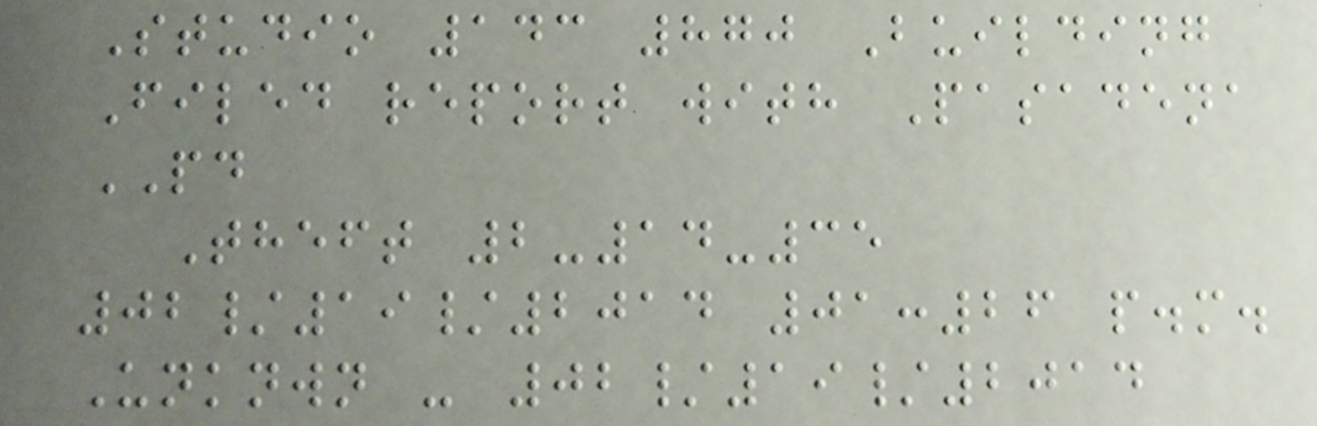Studio 143 870 Building
Filed report with Pasadena
PD
Theft 2-14-35
02/19/2014 01:26 p.m.
Unknwn - 02/19/2014
